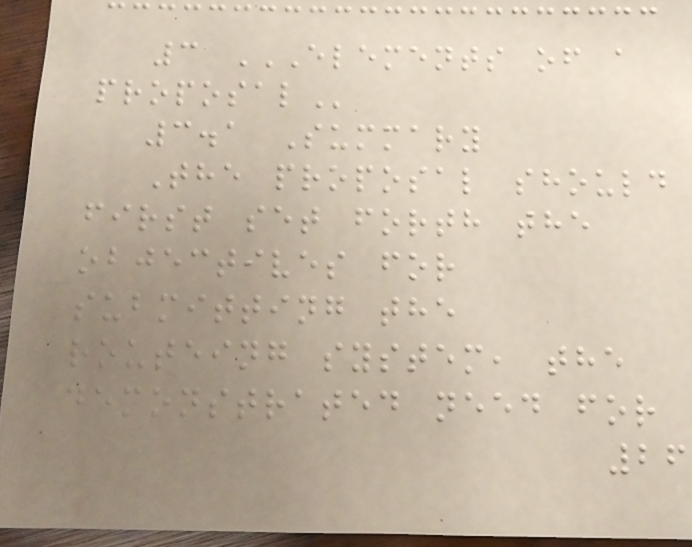3 ELEMENTS OF A
PROPOSAL
3.1 Summary
The proposal should
first set forth the
objectives for
submitting the
routeing system, the
demonstrated need for
26
